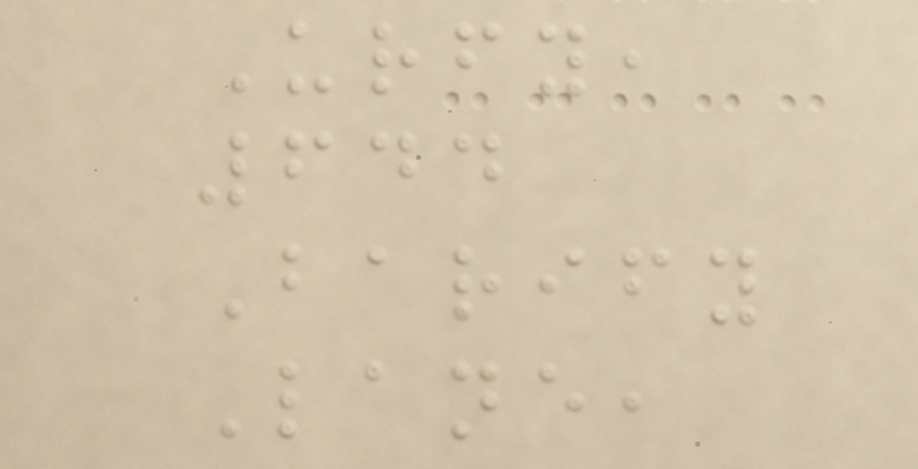Urfy,
644
Barify
Lane,
